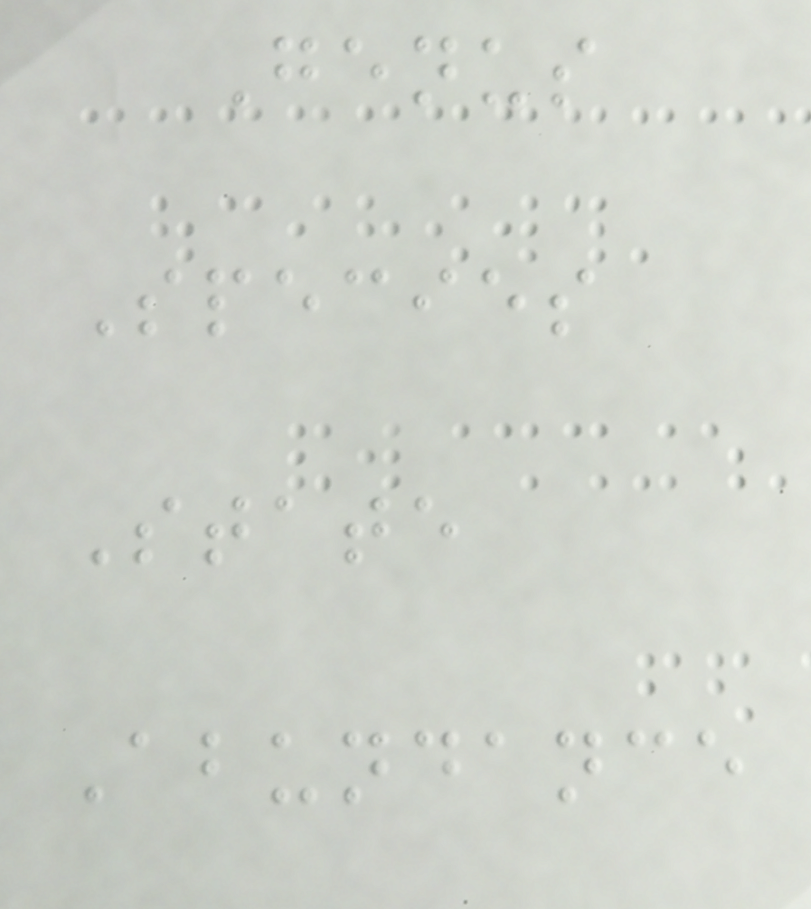Genus
Species
State
Abundance
